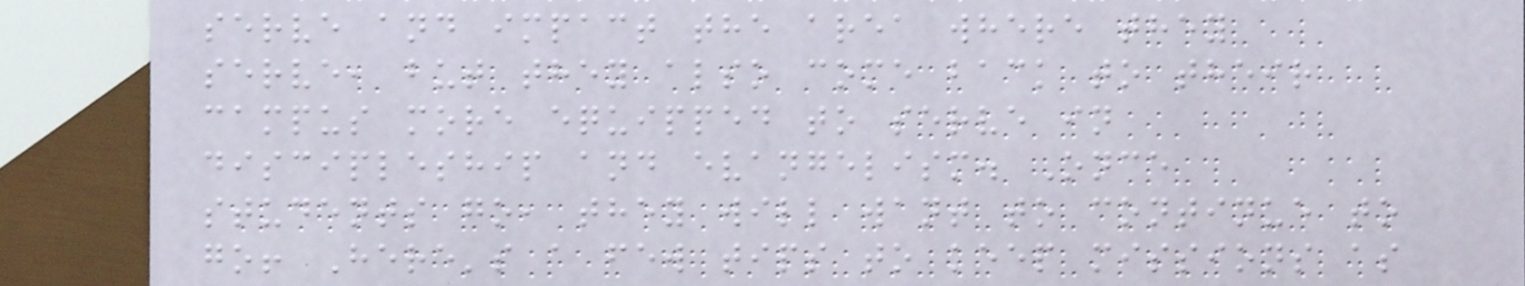serve and impact the area where they
serve, but they also come back to their
campus more equipped to serve in
discipleship and evangelism. Once
students go, they will want to continue to
go! Here's a few tips to keep missions as
